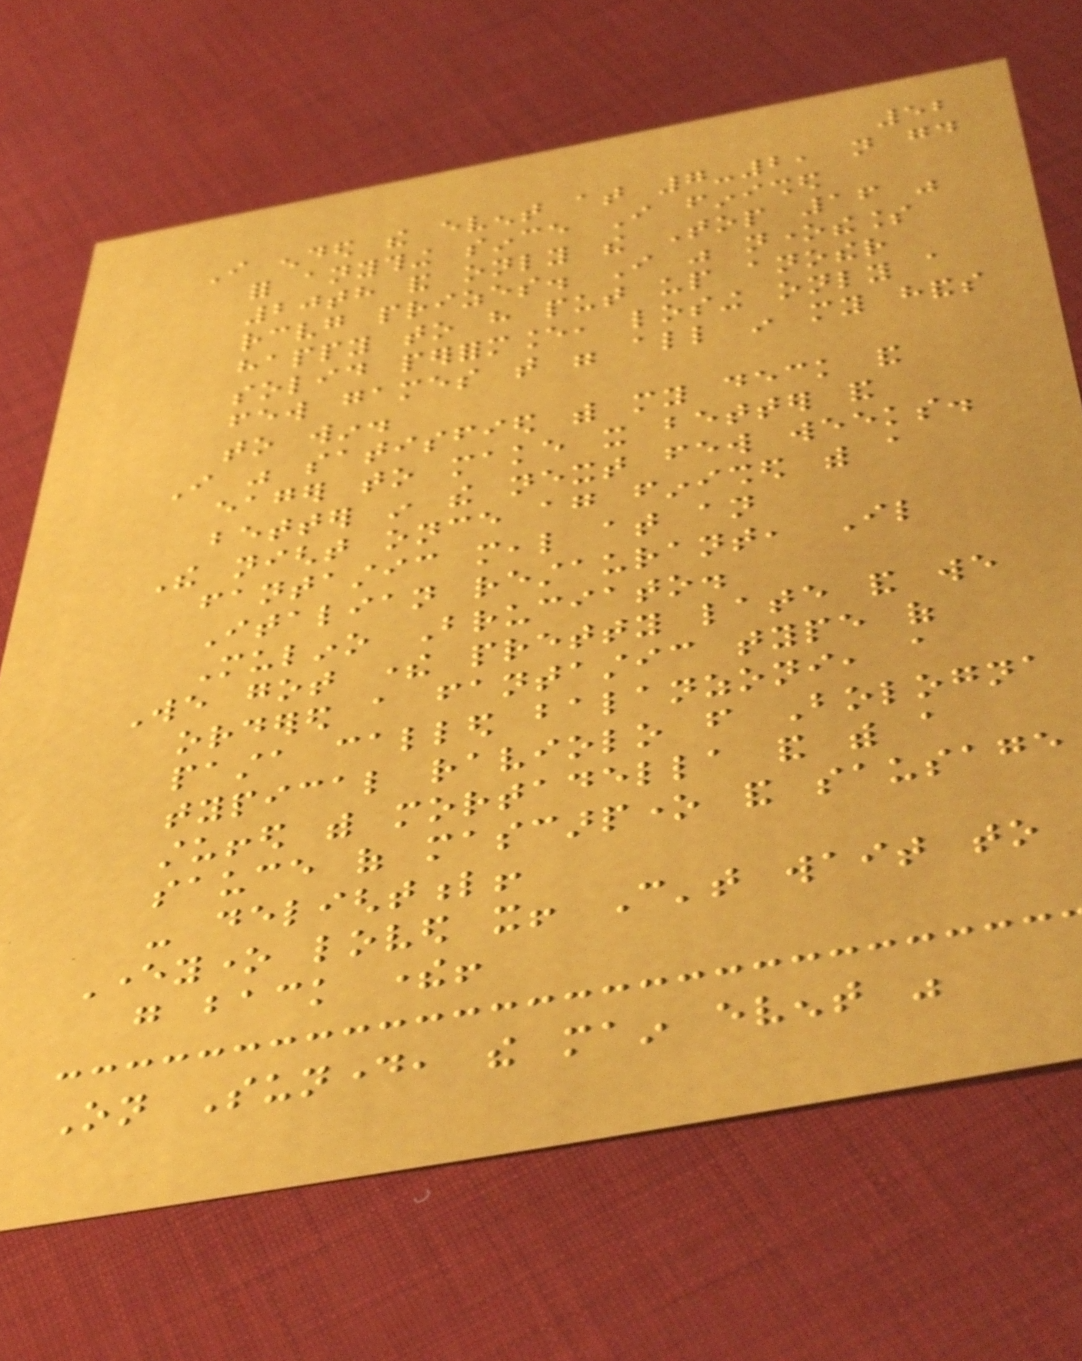52
I ended the event at 7-2, not good
for anything since I finished
20th and only the Top 16 was
receiving prizes. I was nonetheless
happy to have put up another
solid performance, losing only a
few games that were all in my hands
to win.
I was satisfied with my deck and
eager to make it better and
better in the next few weeks.
The night once again finished with a
fantastic meal at an
Italian restaurant, Il
Mulino Bruciato.
We got there pretty late and we
ordered a fantastic type of
pasta called balanzoni, a
typical raviolo from Bologna
stuffed with mortadella and with a
sauce of mascarpone and sausage
- delightful!
Everyone loved it! Can't wait to
go back there!
On Sunday, the main event was
